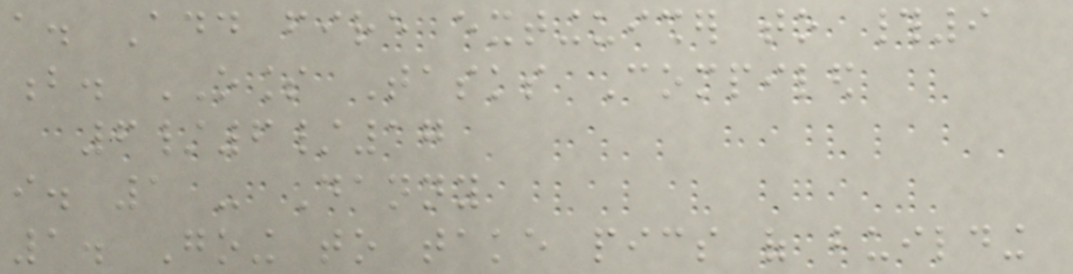a. Add fire extinguisher to #9
b. OLESS Tasks Compiled
6/6/17
i. 1 - Danny
1. Going to take pics of building
